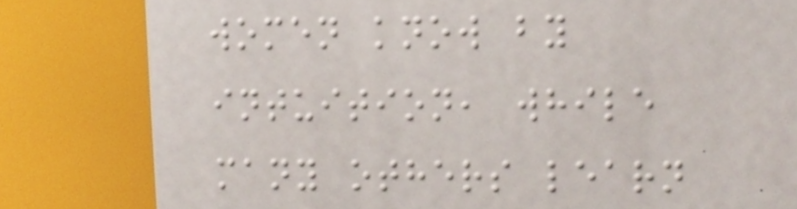women know by
intuition, while
many others learn
